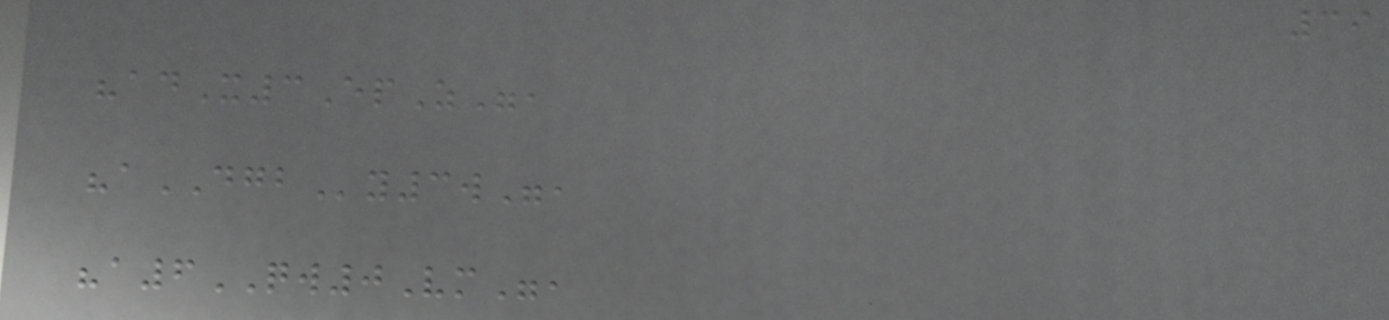39
"adX3EpZ",
"aDGBy3w",
"a6QW0Vm",
